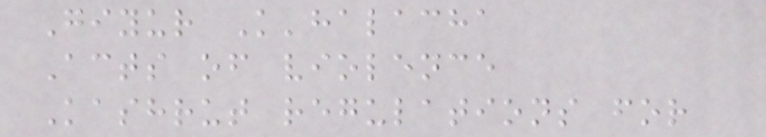Giyur K'halacha
Acts of violence
Kashrut regulations for
